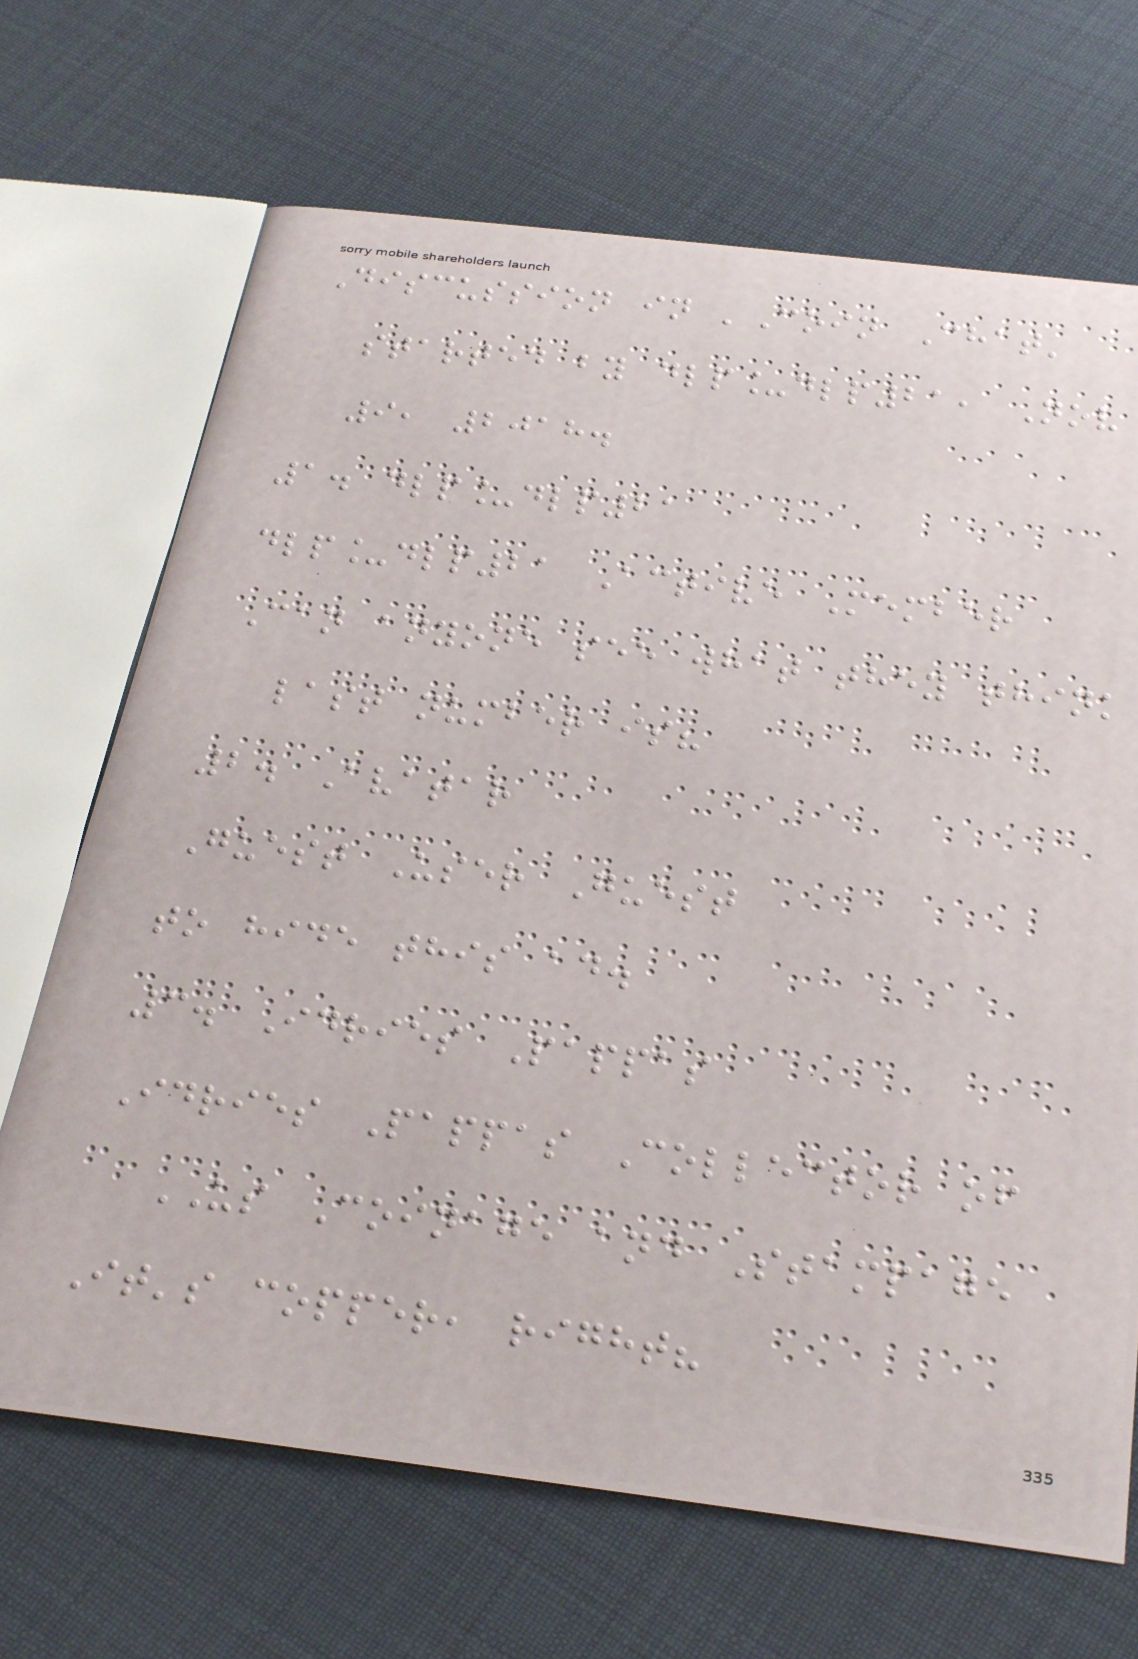Discussion in 'Coin Chat'
started by dlp_dlp21, Nov
9, 2018.
1. dlp_dlp21
dlp_dlp21 Active Member
Can anyone see what they think
last number is?
2. Avatar
Guest User Guest
to hide this ad.
3. Idries Pappas
Idries Pappas Collector of
US Coinage and Stampage
It's copper, right?
